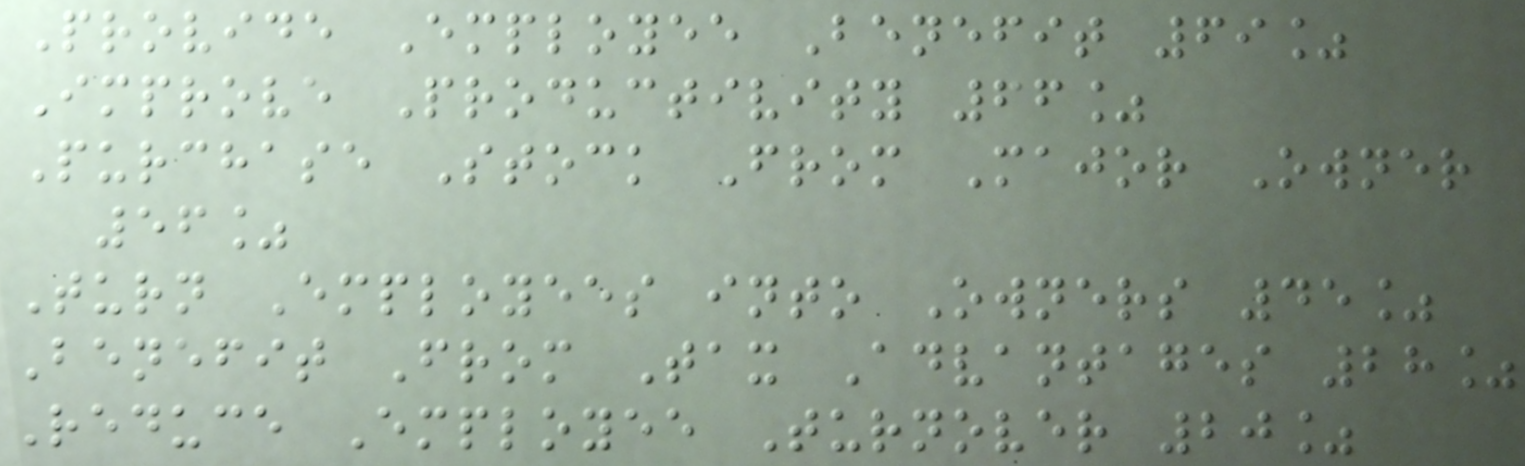Provide Employee Benefit 69%
Improve Productivity 66%
Purchase Stock From Major Owner
56%
Turn Employees into Owners 45%
Benefit From Tax Advantages 28%
Reduce Employee Turnover 20%
